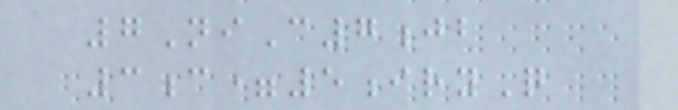7NiC7jb
3c=5iryQ
